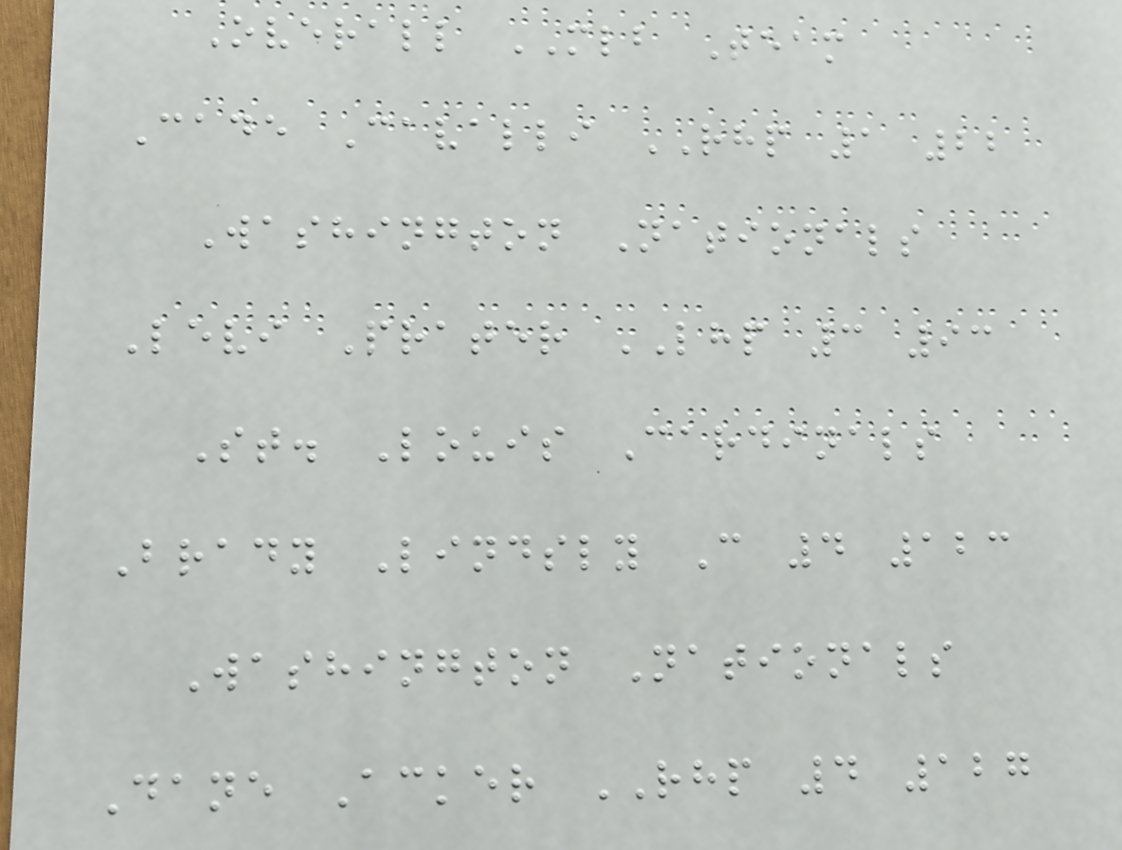Overall MLB Team
Cade Cavalli RHP 1 22
Washington Nationals
Levi Prater LHP 3 93
St. Louis Cardinals
Brady Lindsly C 4 123
Washington Nationals
Dane Acker RHP 4 127
